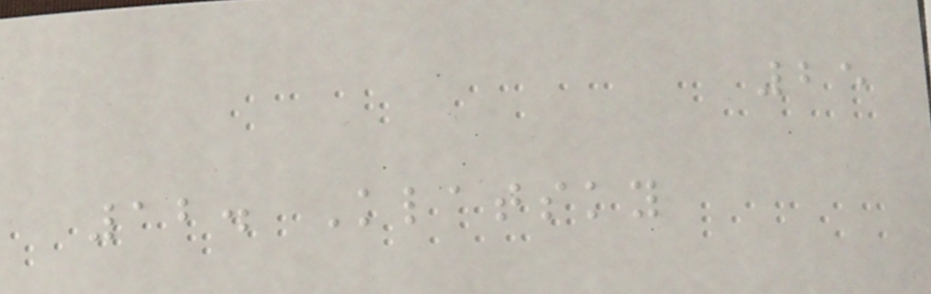25
12. Klatsky
